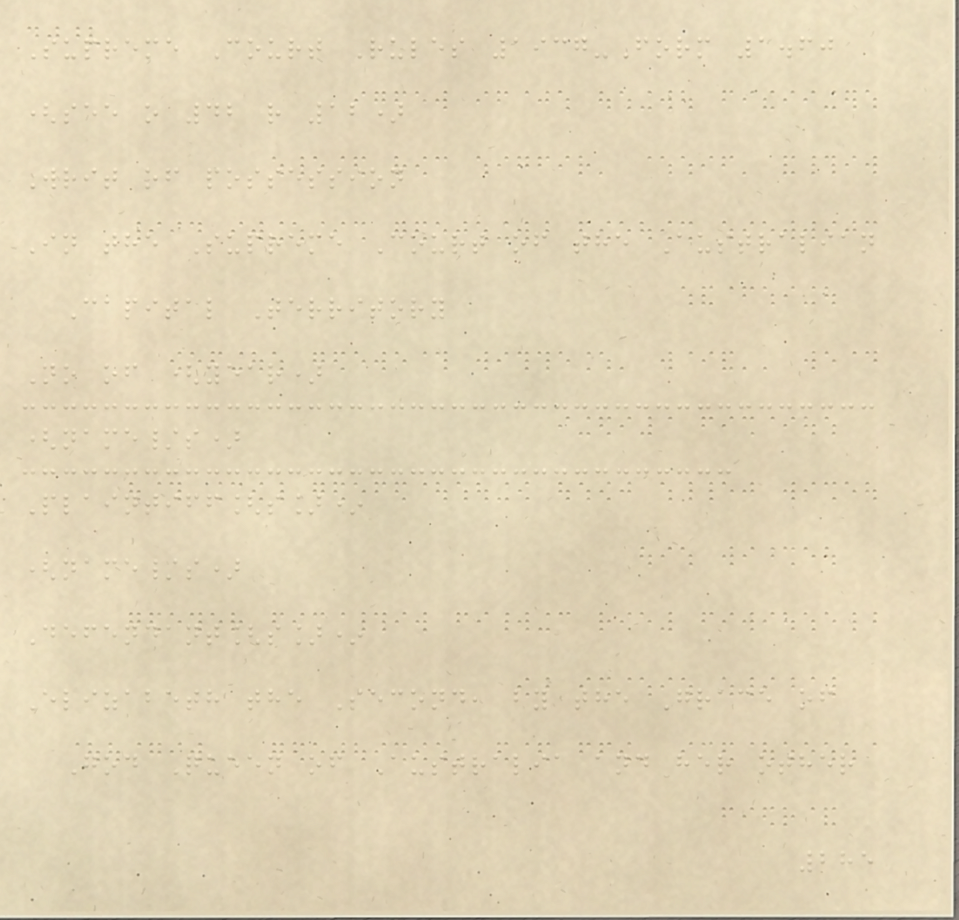Supreme Court Rules 1937-Form 1.60
(see o 42 r 12)
Writ of possession
In the Supreme Court of the Australian
Capital Territory
No of (year)
(name/s)
Plaintiff[s]*
(name/s)
Defendant[s]*
Elizabeth the Second, by the Grace of
God Queen of Australia and her other
285
